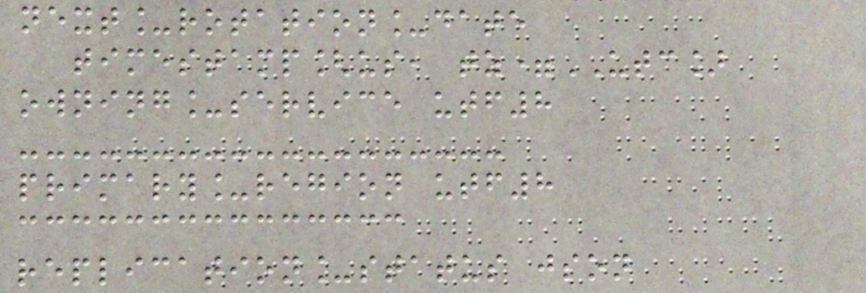next_rotation_date
timestamp[us, tz=UTC]
owning_service utf8
primary_region utf8
replication_status json
